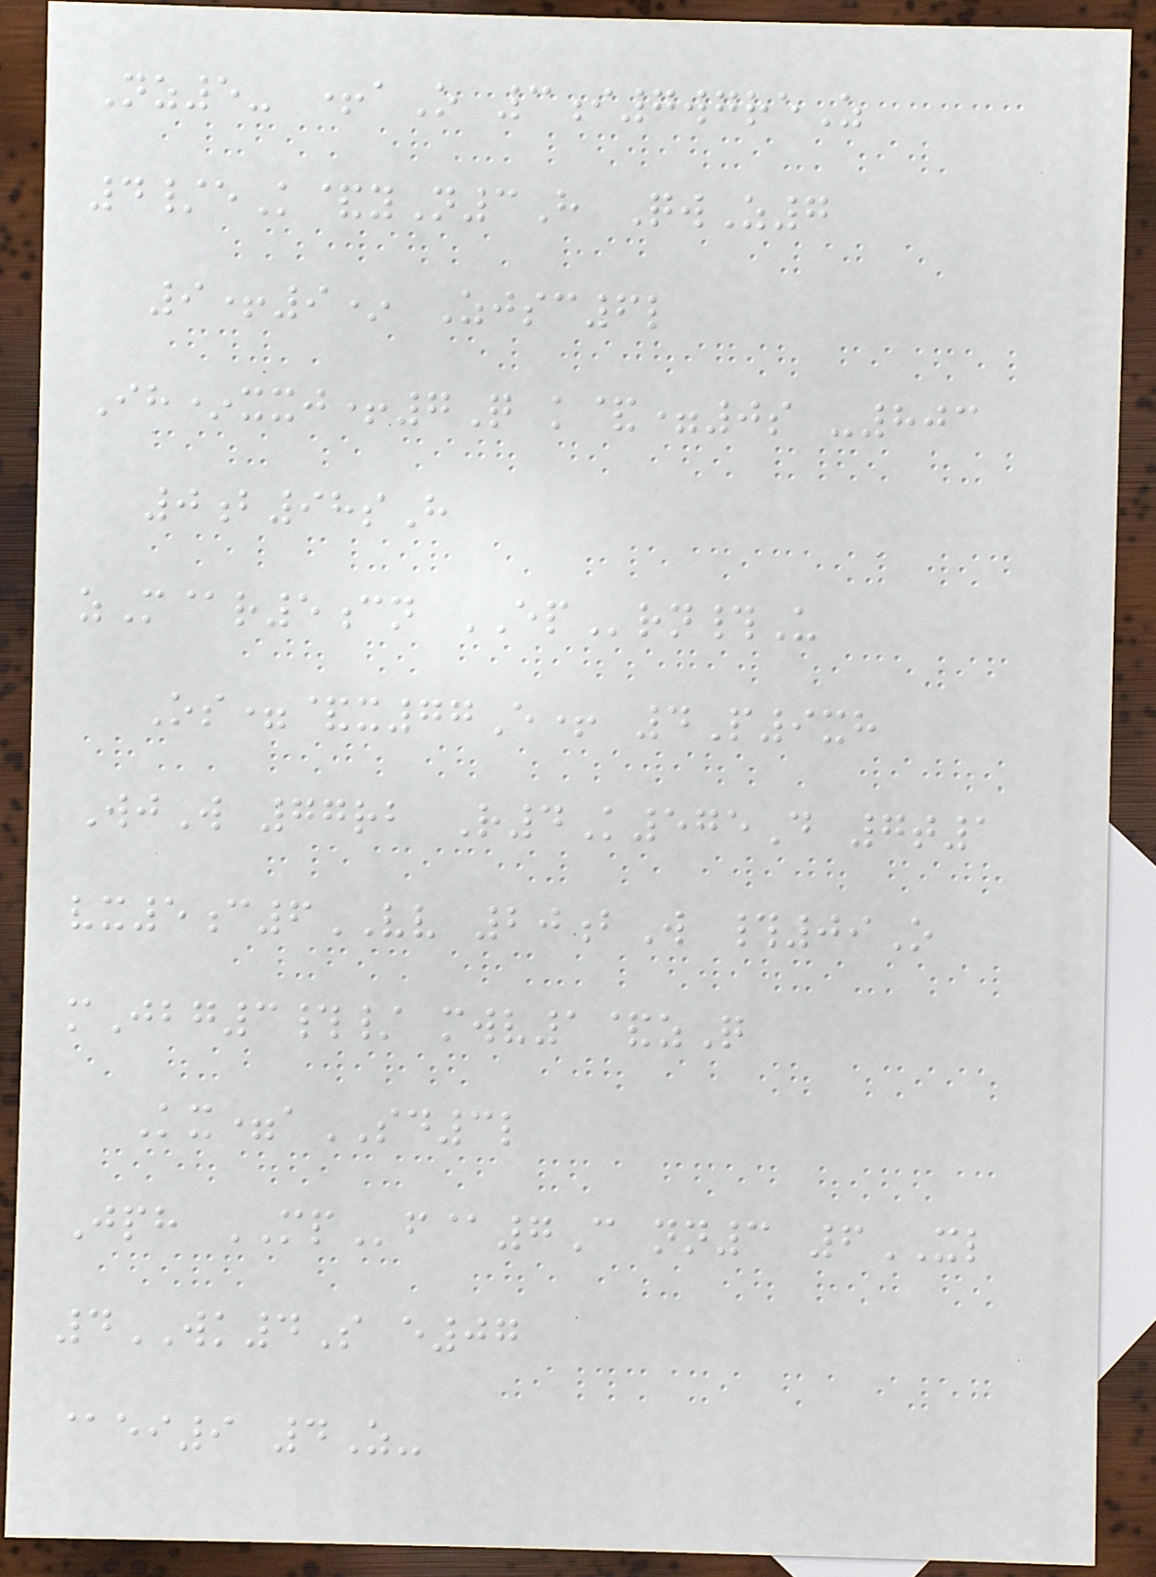Nz5- +aO 3i7wgreZ
4/eK&yN3H QwZ7
9+9* Zjsc6l
Ih*xxj+7Q k&=0s -803
0b98sH
zM@r5cn EPrn#U
Os=&x77E+ 4P9xh
WjW 77rb R4K575D 7t1
vx5c6VV 20bW #09O
mJbg3#/ mwv1&zQ
Kx=aSD3l
Jph MPf@7C nn3 6XL
4WK4S e07
@ei9 4Z-
